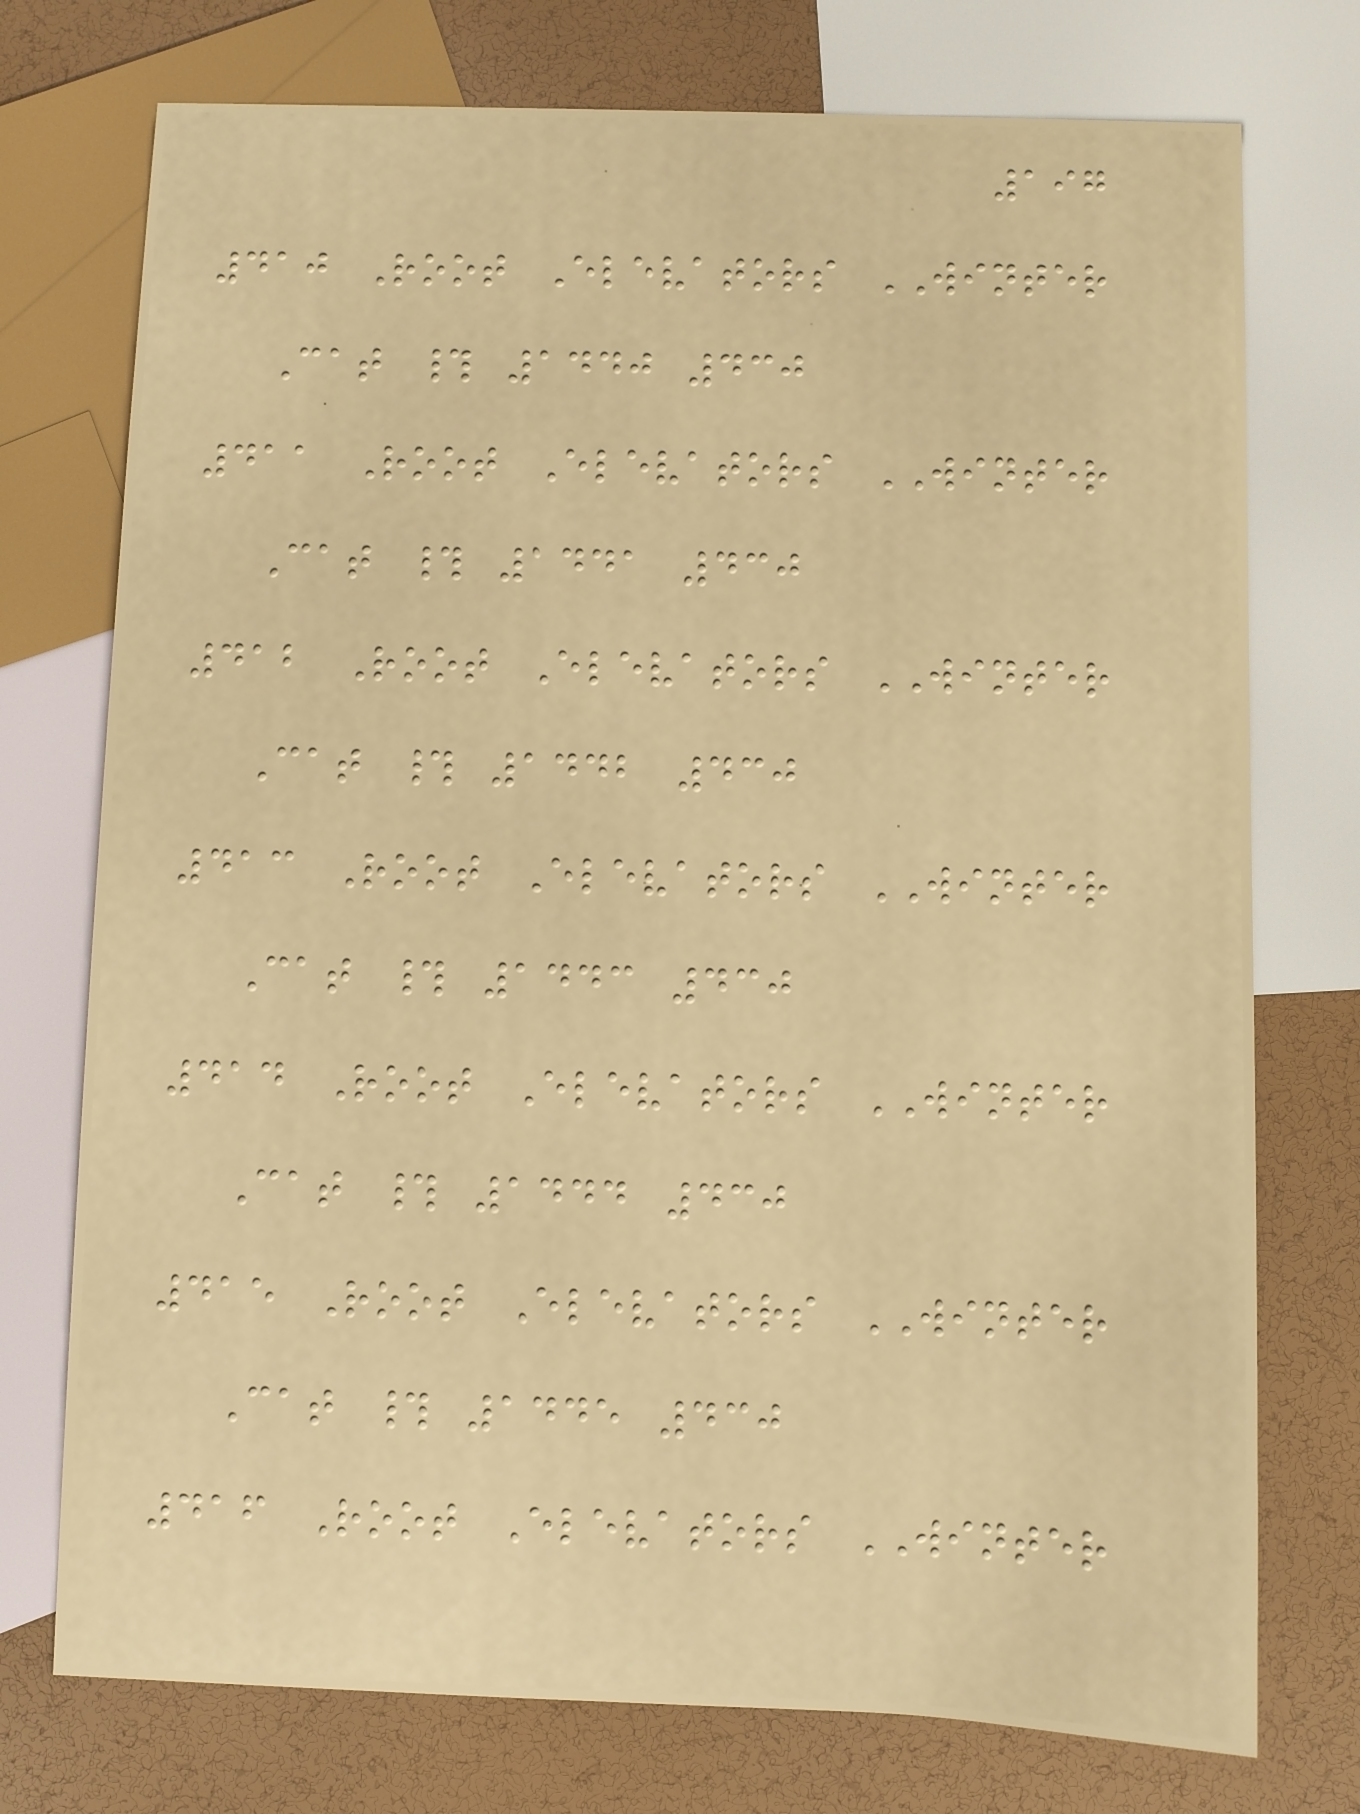197
410 Root Elevators WINTER
Cat # 1440 430
411 Root Elevators WINTER
Cat # 1441 430
412 Root Elevators WINTER
Cat # 1442 430
413 Root Elevators WINTER
Cat # 1443 430
414 Root Elevators WINTER
Cat # 1444 430
415 Root Elevators WINTER
Cat # 1445 430
416 Root Elevators WINTER
